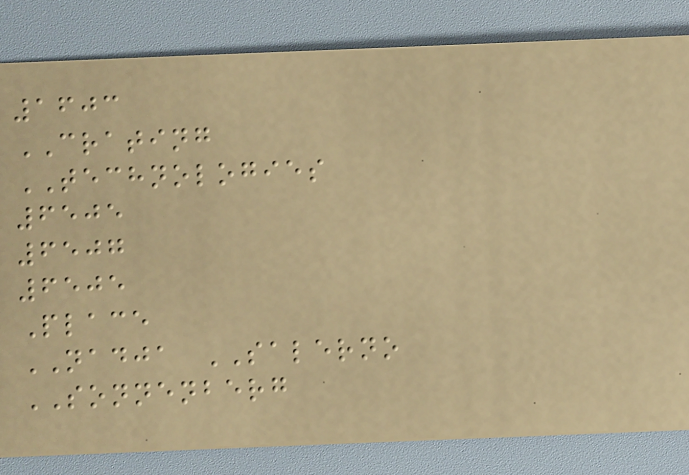1603
CRATING
TECHNOLOGIES
6505
6507
6505
Place
NADJA SALERNO
SONNENBERG
